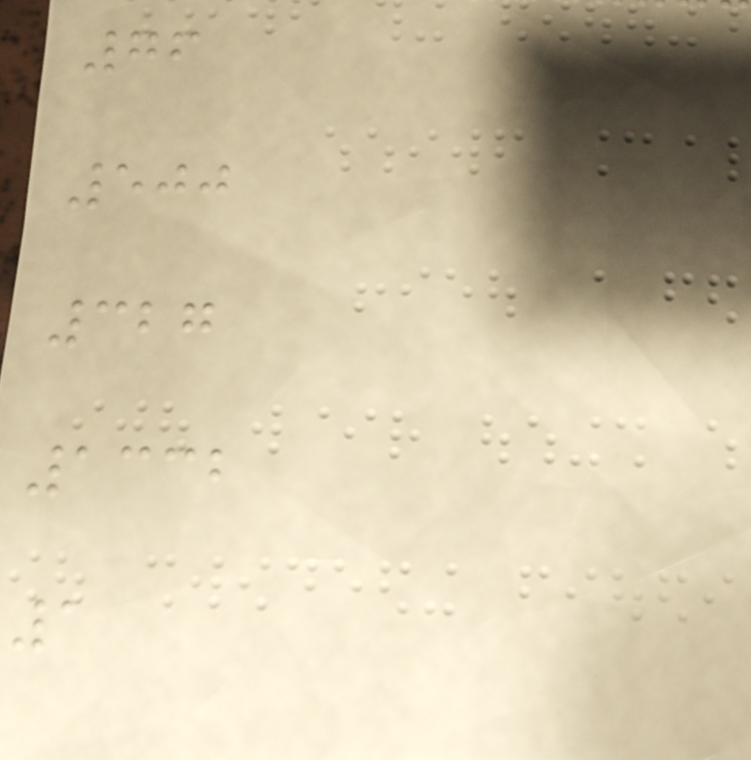76
500
327
1332
1
